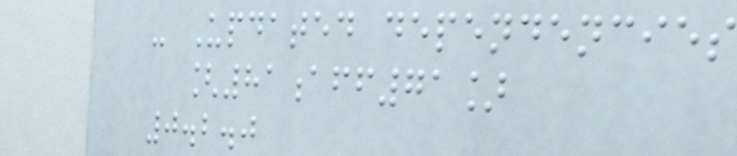- Updated dependencies
[81aff71]
0.2.0
